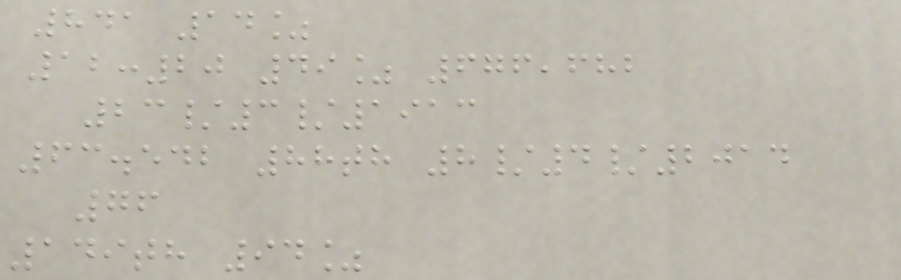841 14%
12:20 49% 676,682
23/3/1913
63.542 88th 8/4/2014
76
149th 94%
